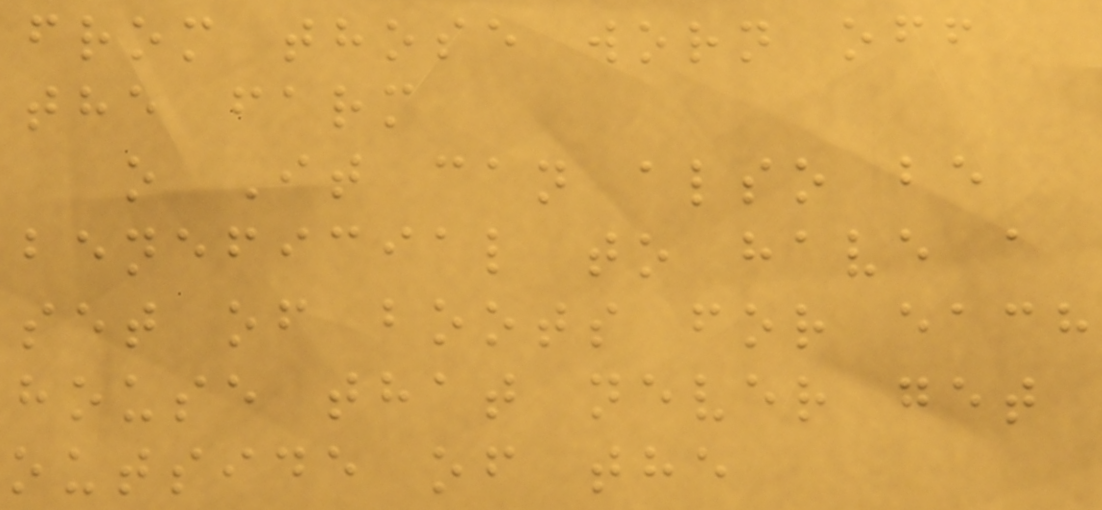from those worn off
the farm
o It can also be
beneficial to have a
set of boots for each
house that never get
outside of the
